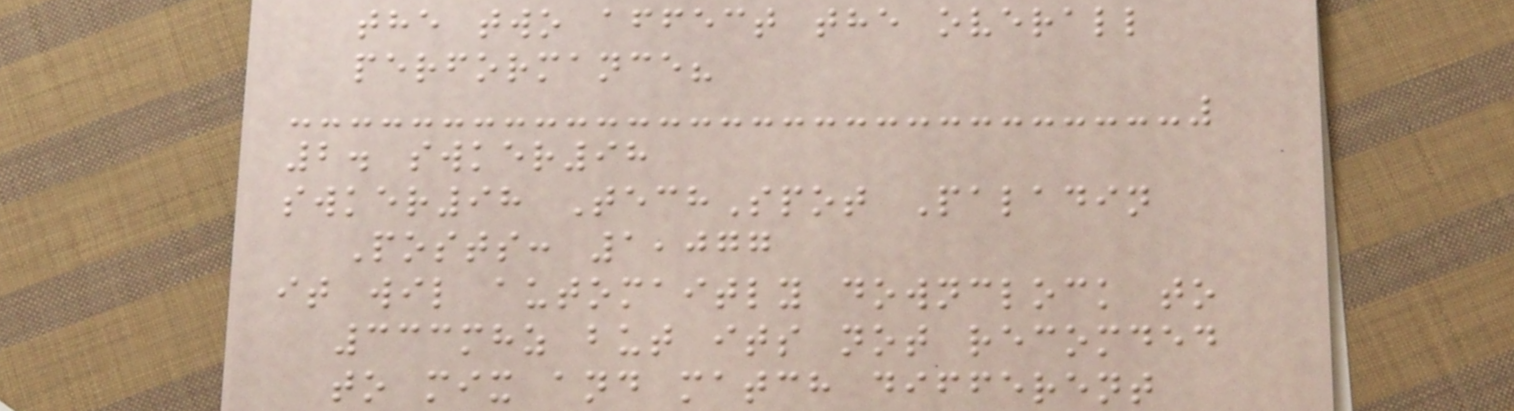the two affect the overall
performance?
2. swker98
swker98 TechSpot Paladin
Posts: 1,077
it wil automaitly downclock to
333mhz but its not recomded
to mix and match different
